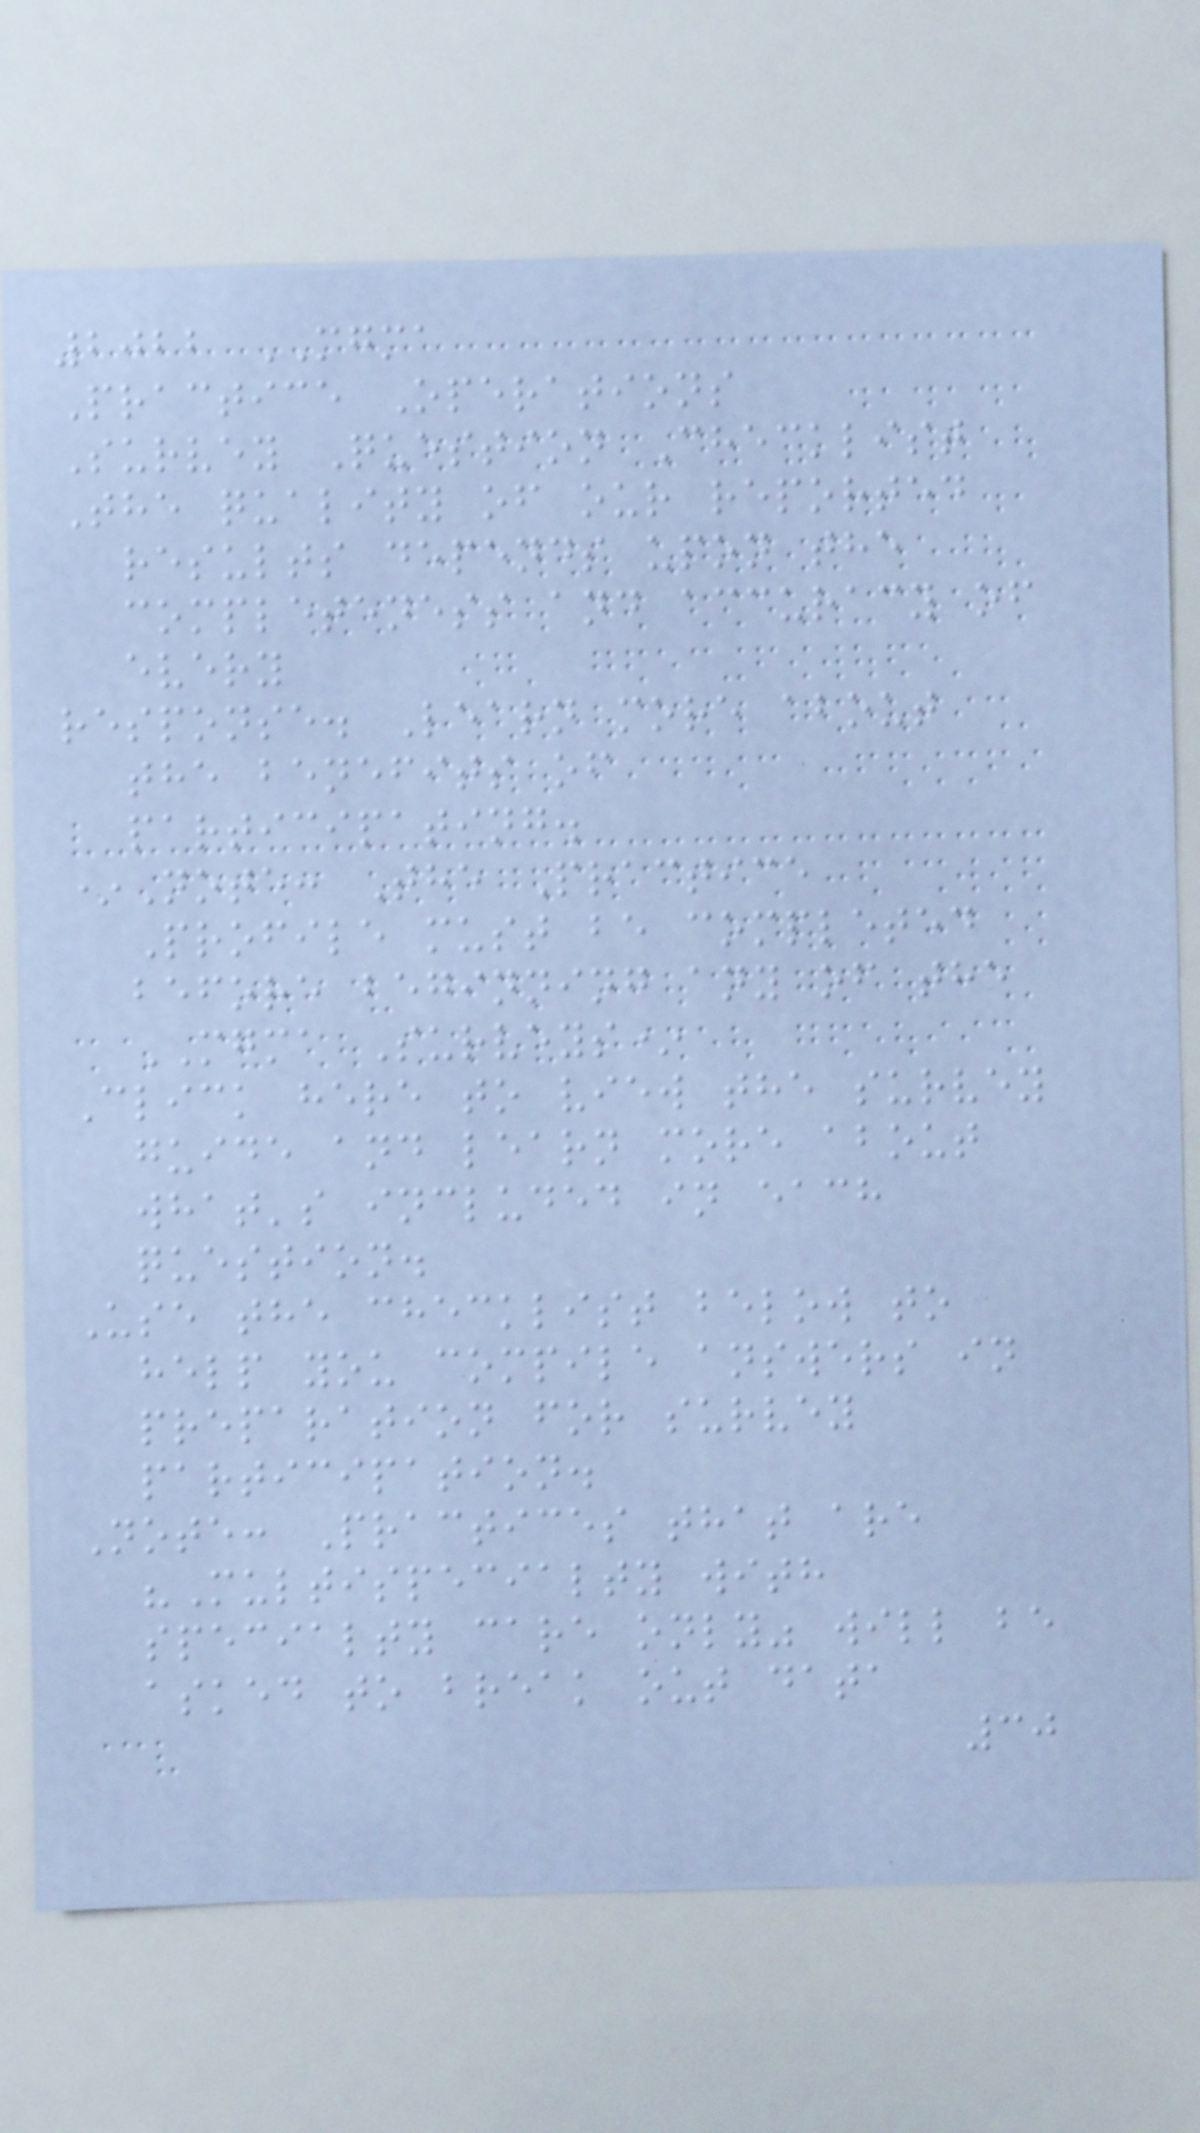2022 MGMA
Practice Operations
Survey Question Checklist
The quality of our reported
results depends upon the
completeness and accuracy of
every
response. Learn more about
the benefits of
participating.
*Note: The Practice
Profile must be completed
before beginning any of the
MGMA Surveys*
Click here to view the survey
guide and learn more about
what's included in each
question.
Use the checklist below to
help you compile answers in
preparation for survey
participation.
Note: Practices that are
"Multispecialty with
specialty care only" will be
asked to break out data
30
